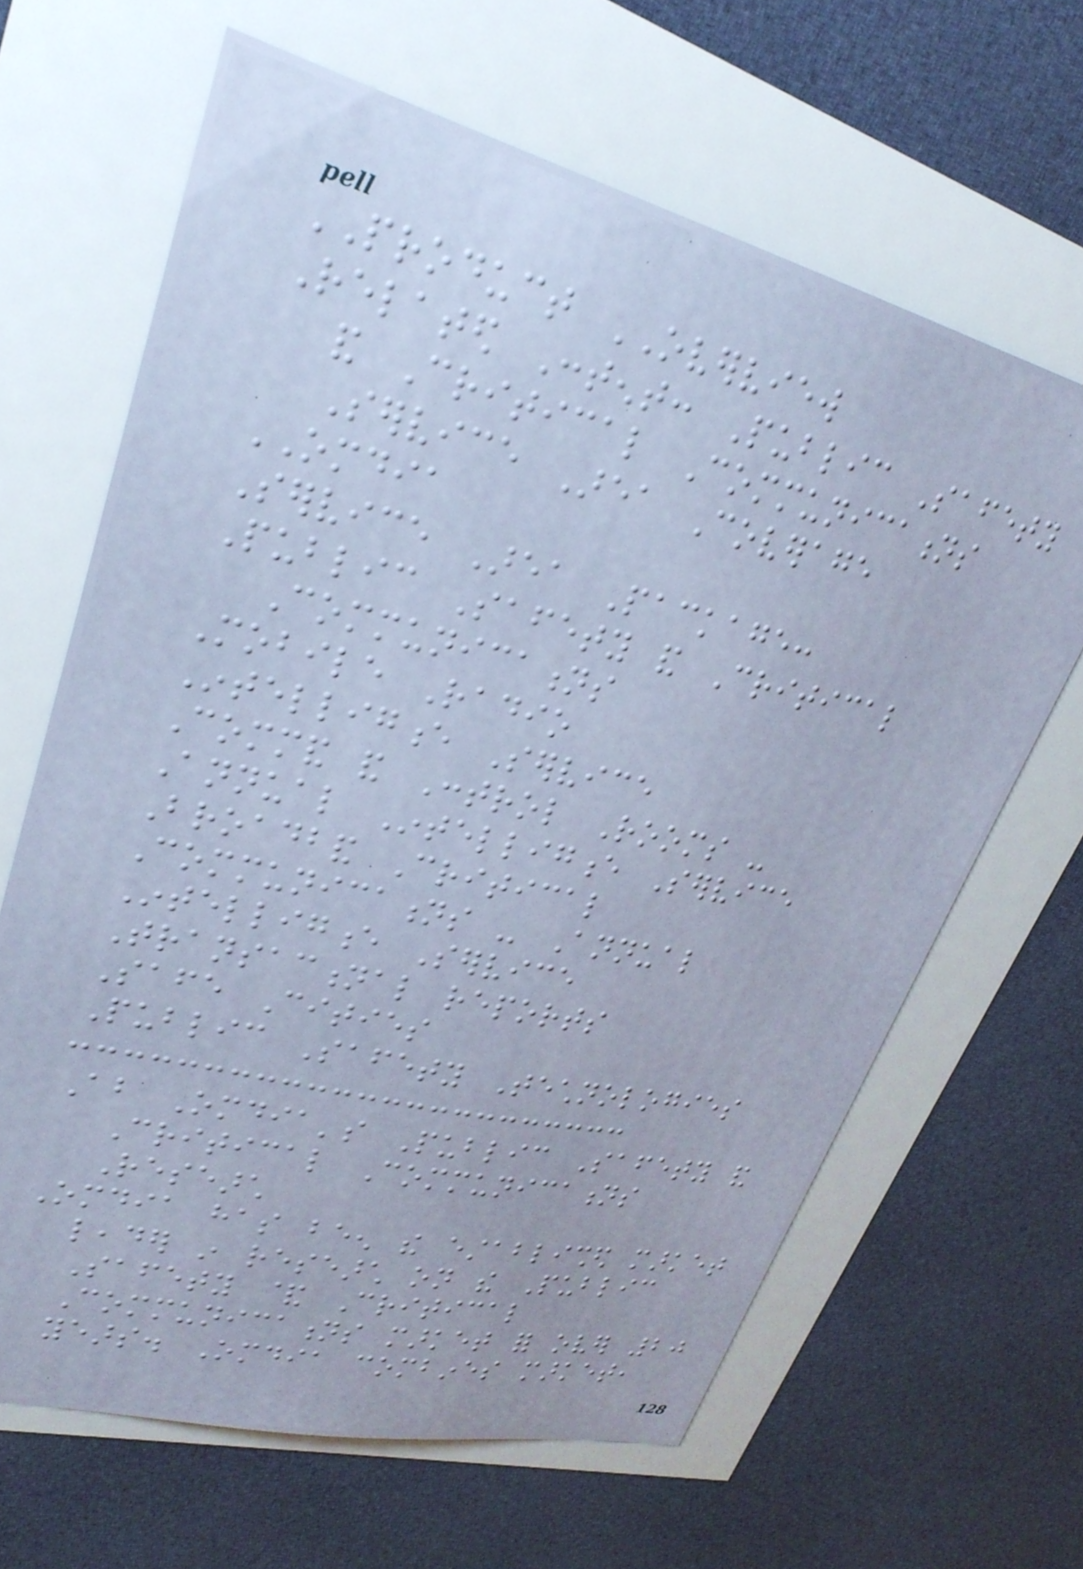PRODUCT OVERVIEW
Related Content: Public Safety
and Critical Communications
Service Area Coverage
OMDIA
Service Area Package:
Public Safety and Critical
Communications
Mobile Radio
Intelligence Service
Command and Control Rooms -
Annual Intelligence Service
Broadband Critical
Communications - Annual
Intelligence Service
Transactional reports
Safe Cities
Public Safety Technologies
About Omdia's Public Safety and
Critical Communications
Research
Omdia has been the established market
leader in research on the Public
Safety & Critical
Communications market for over 20
years. Omdia combines market,
